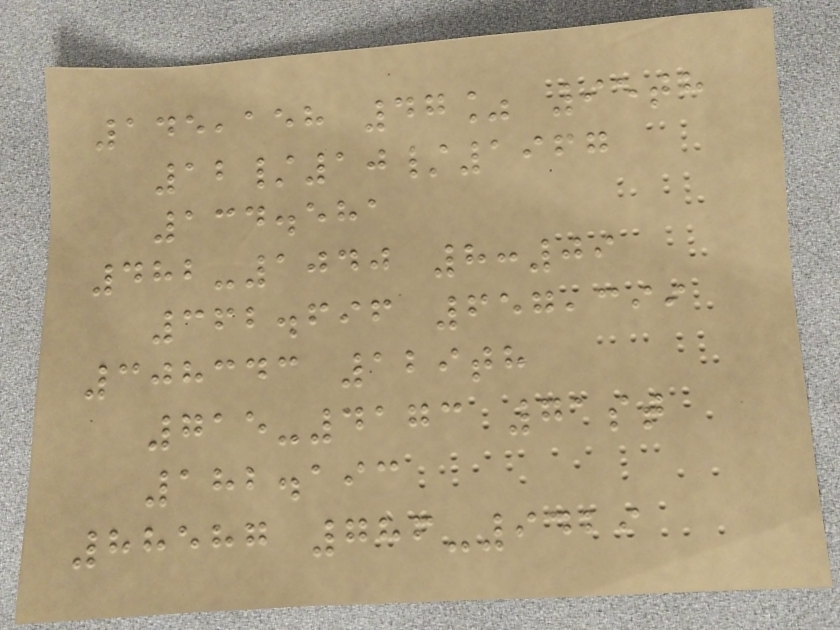145,158 47% 95th
12/10/1967
134.581
482-1040 8:09
362.696 657,399
308343 129th
715-4173 71st
182.193
88587 786-9429
